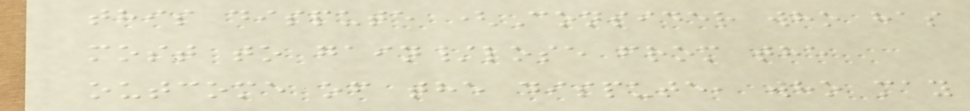this dispute (Consider who has
most to gain/lose from the
outcome of the dispute, who may
